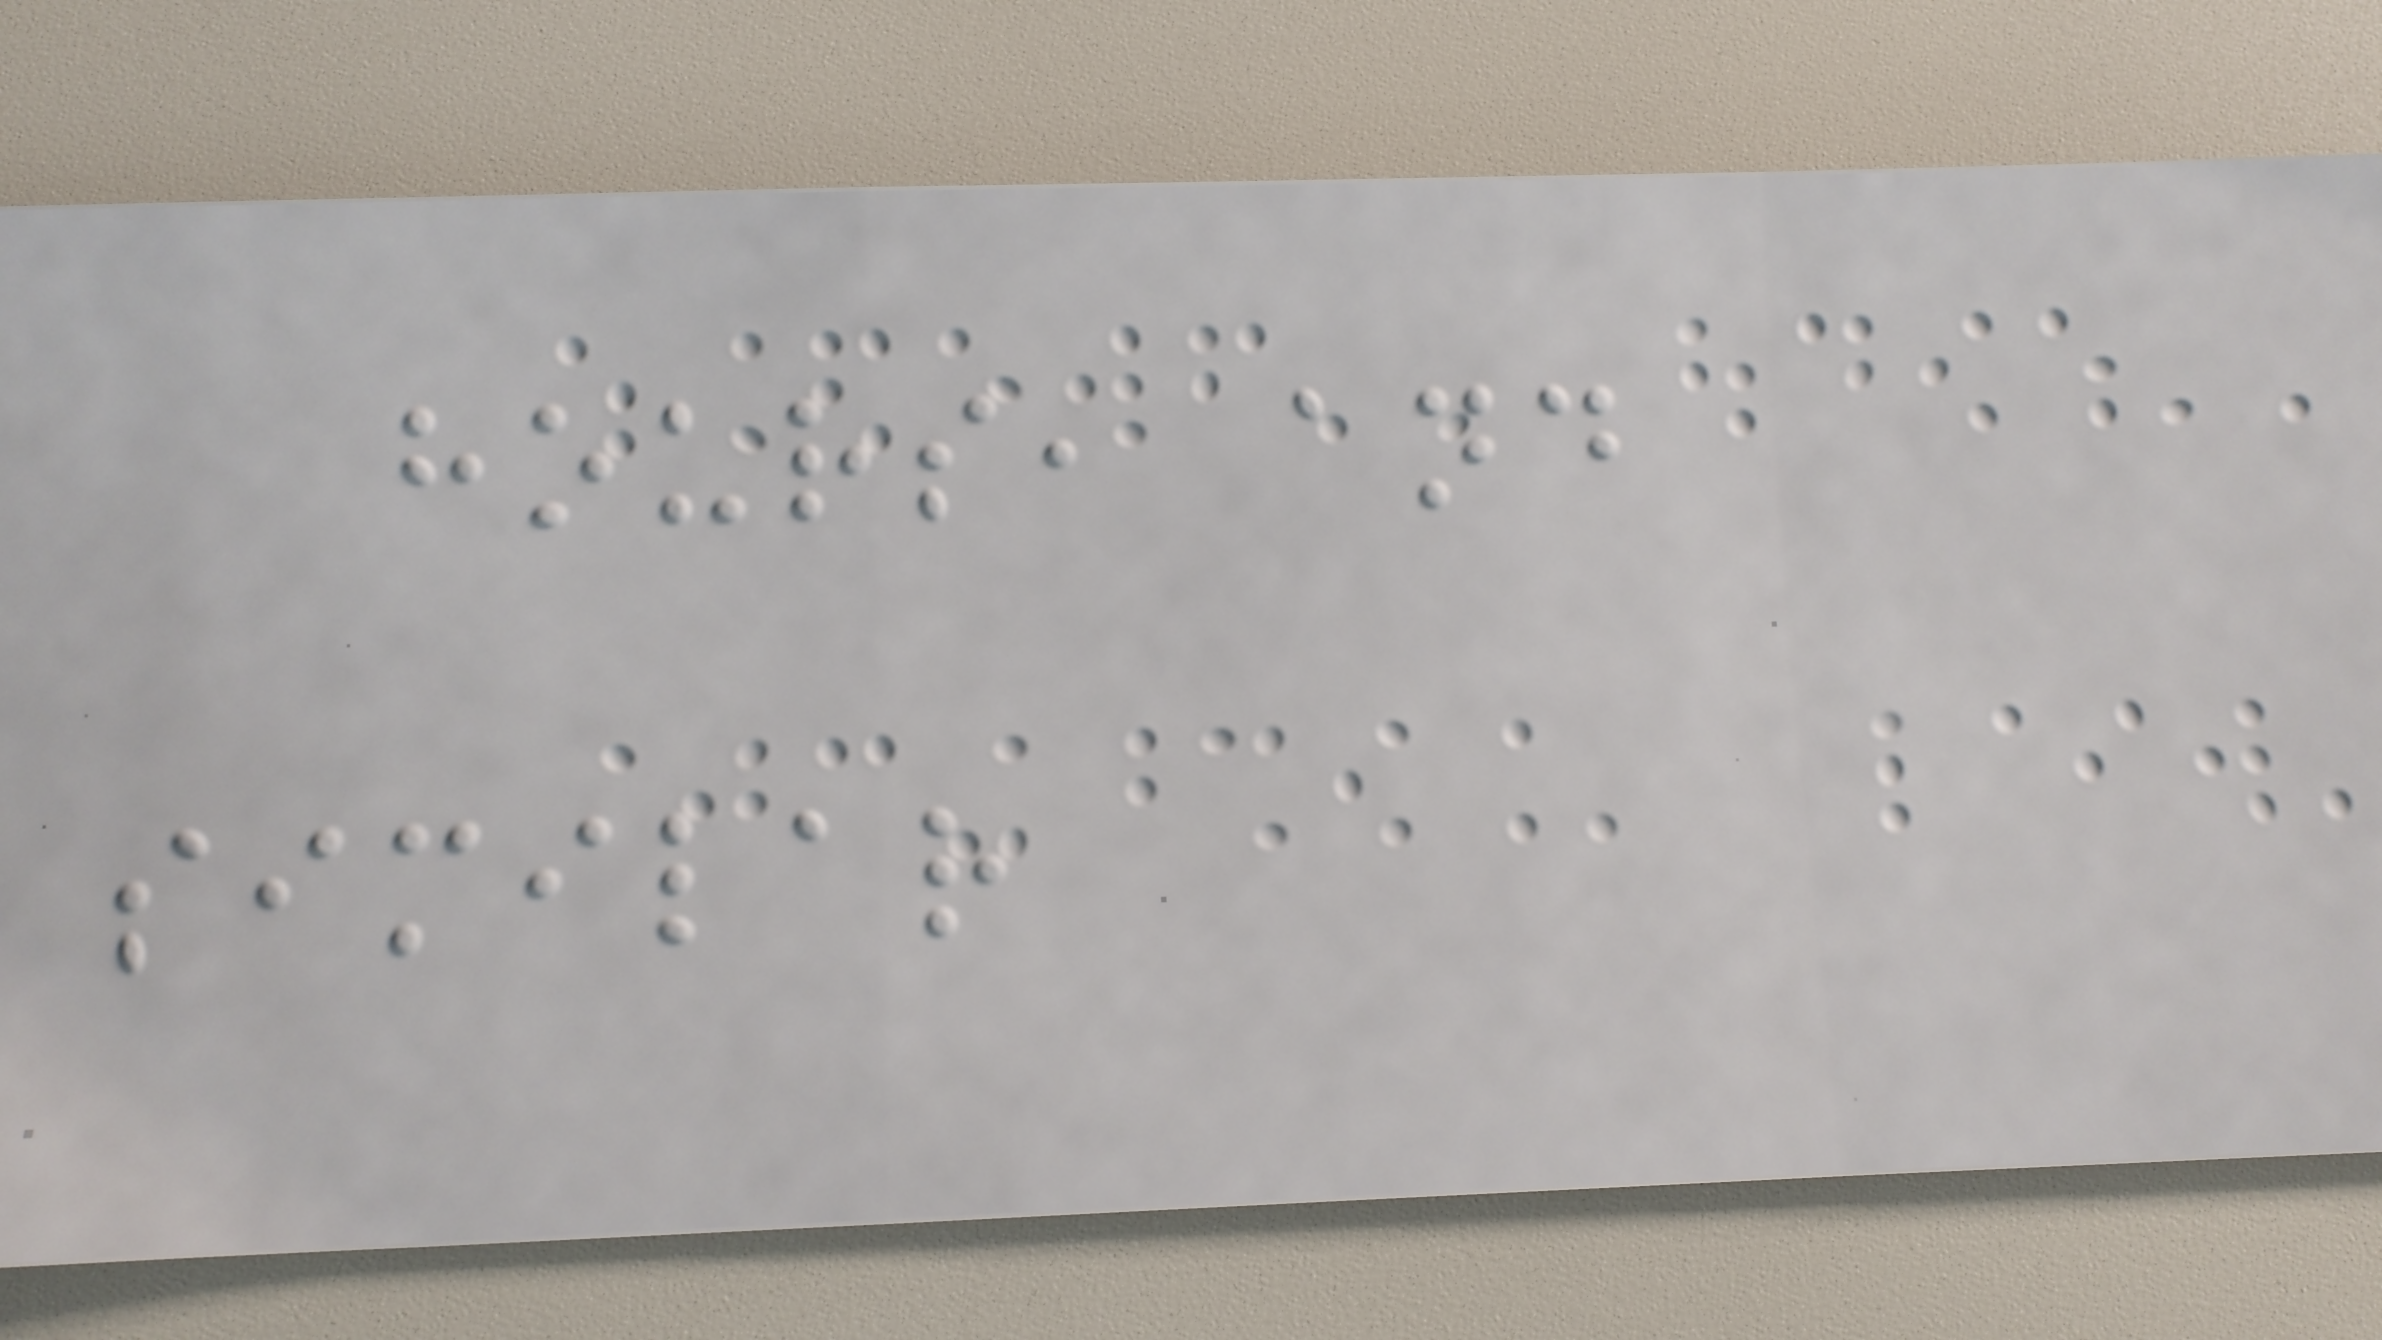hours, and
similar
